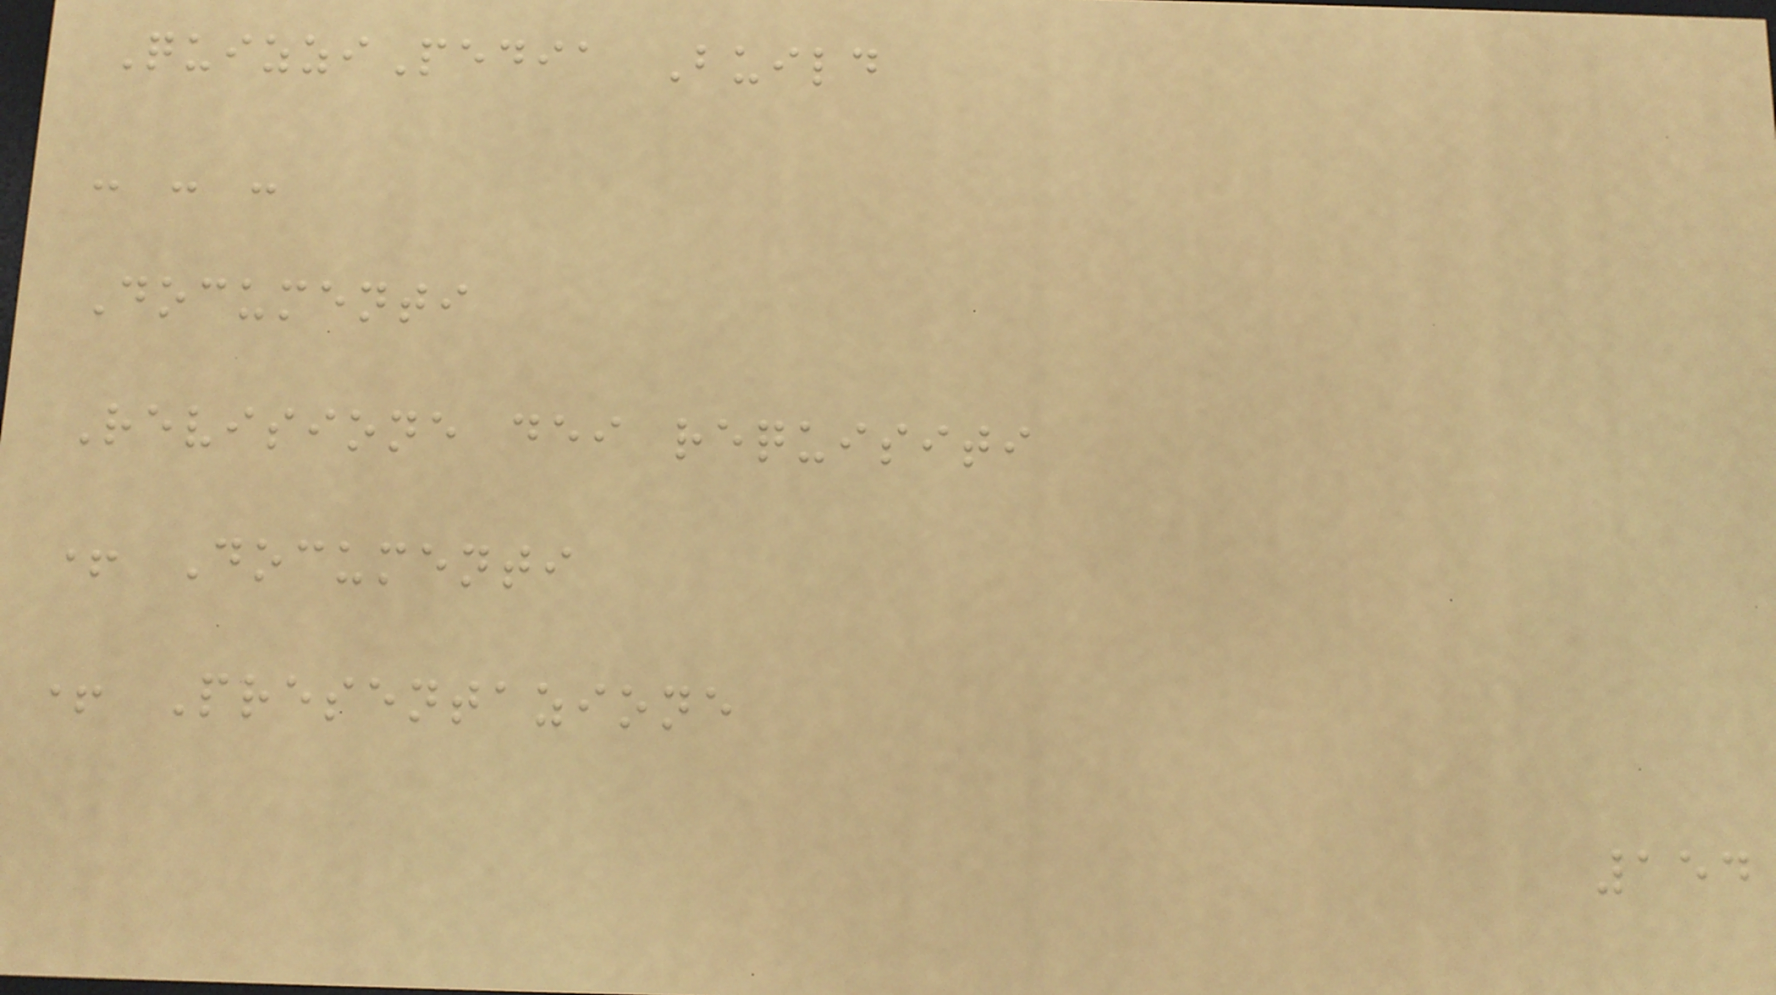QuizziPedia Build
- - -
Documenti
Revisione dei requisiti
+ Documenti
+ Presentazione
154
